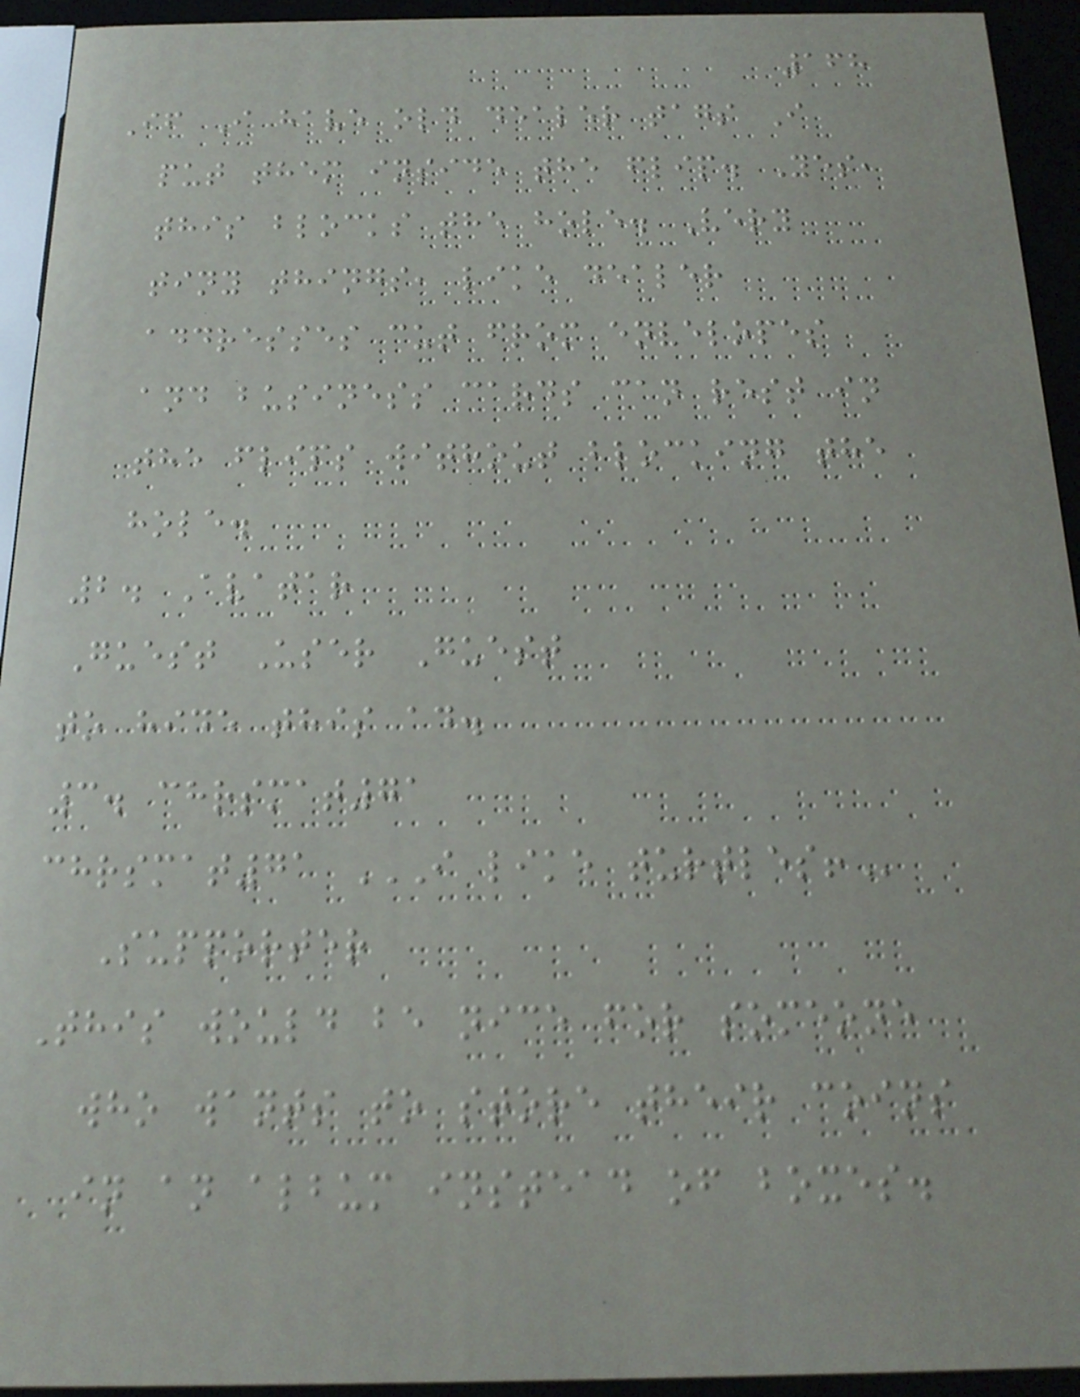168
If I have old dealer tags I
put them inside the flip. Yes,
this blocks the hole. Very
tiny things, like dealer
addresses cut from envelopes
and business cards can rest in
the flips without blocking the
hole.
2. Avatar
Guest User Guest
to hide this ad.
3. chrsmat71
chrsmat71 I LIKE TURTLES!
Supporter
This would be nice for someone
who wants to store their coins
in an album instead of boxes.
